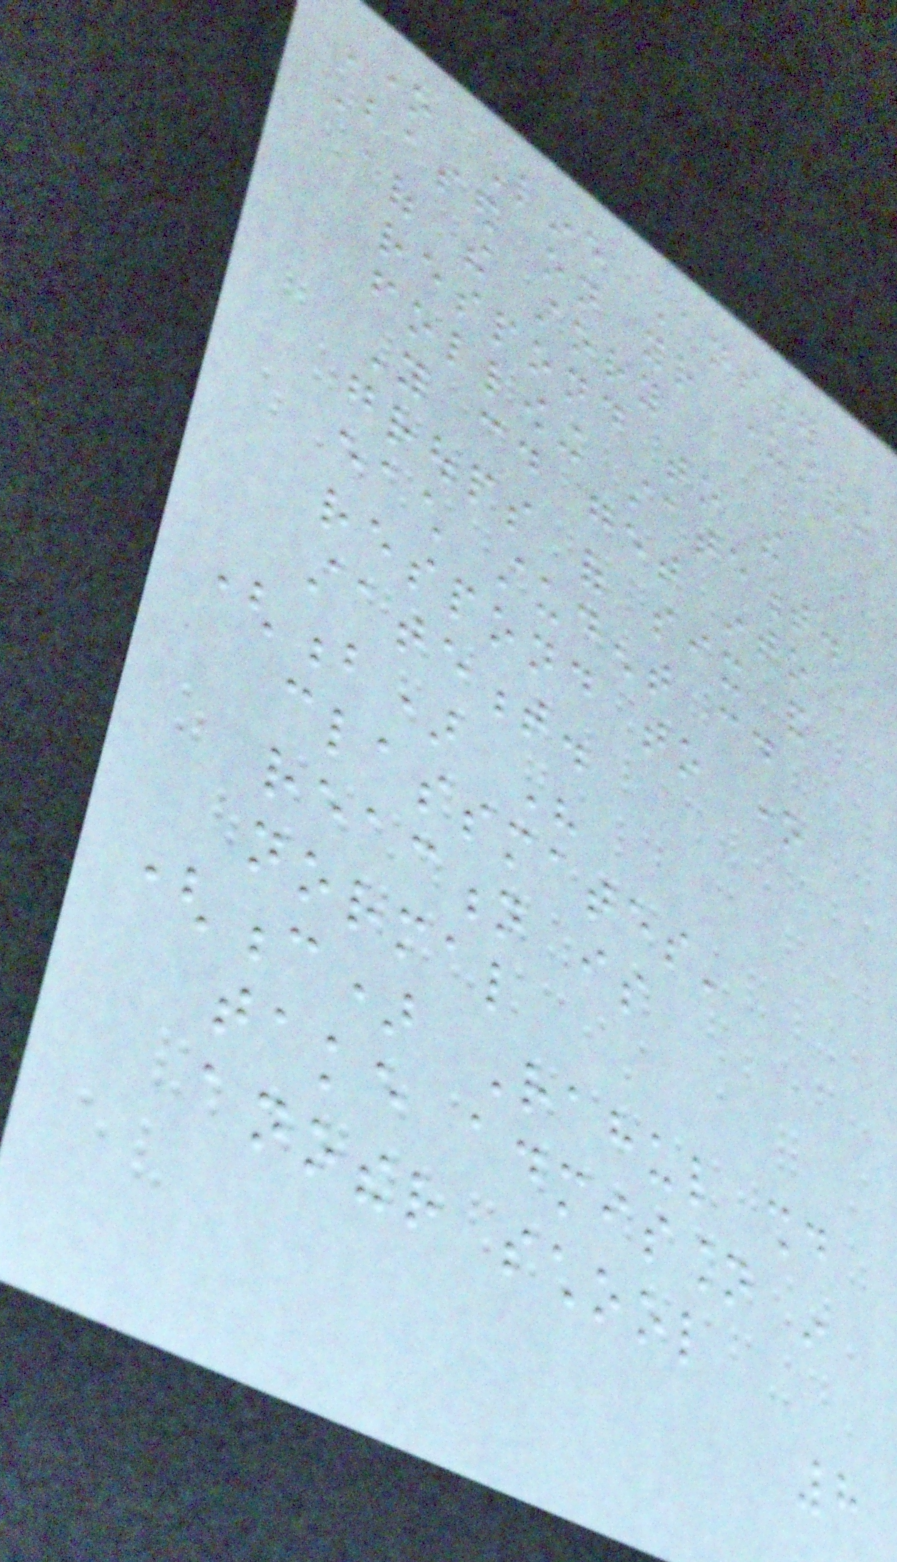One Line Answer
Based on your understanding
of the story
respond to the
following statement.
You could get into
groups of six and
each student could
respond to one
statement.
(b) His
classmates'
reaction is
normal
(c) Rahul should
take admission in
another school
8
